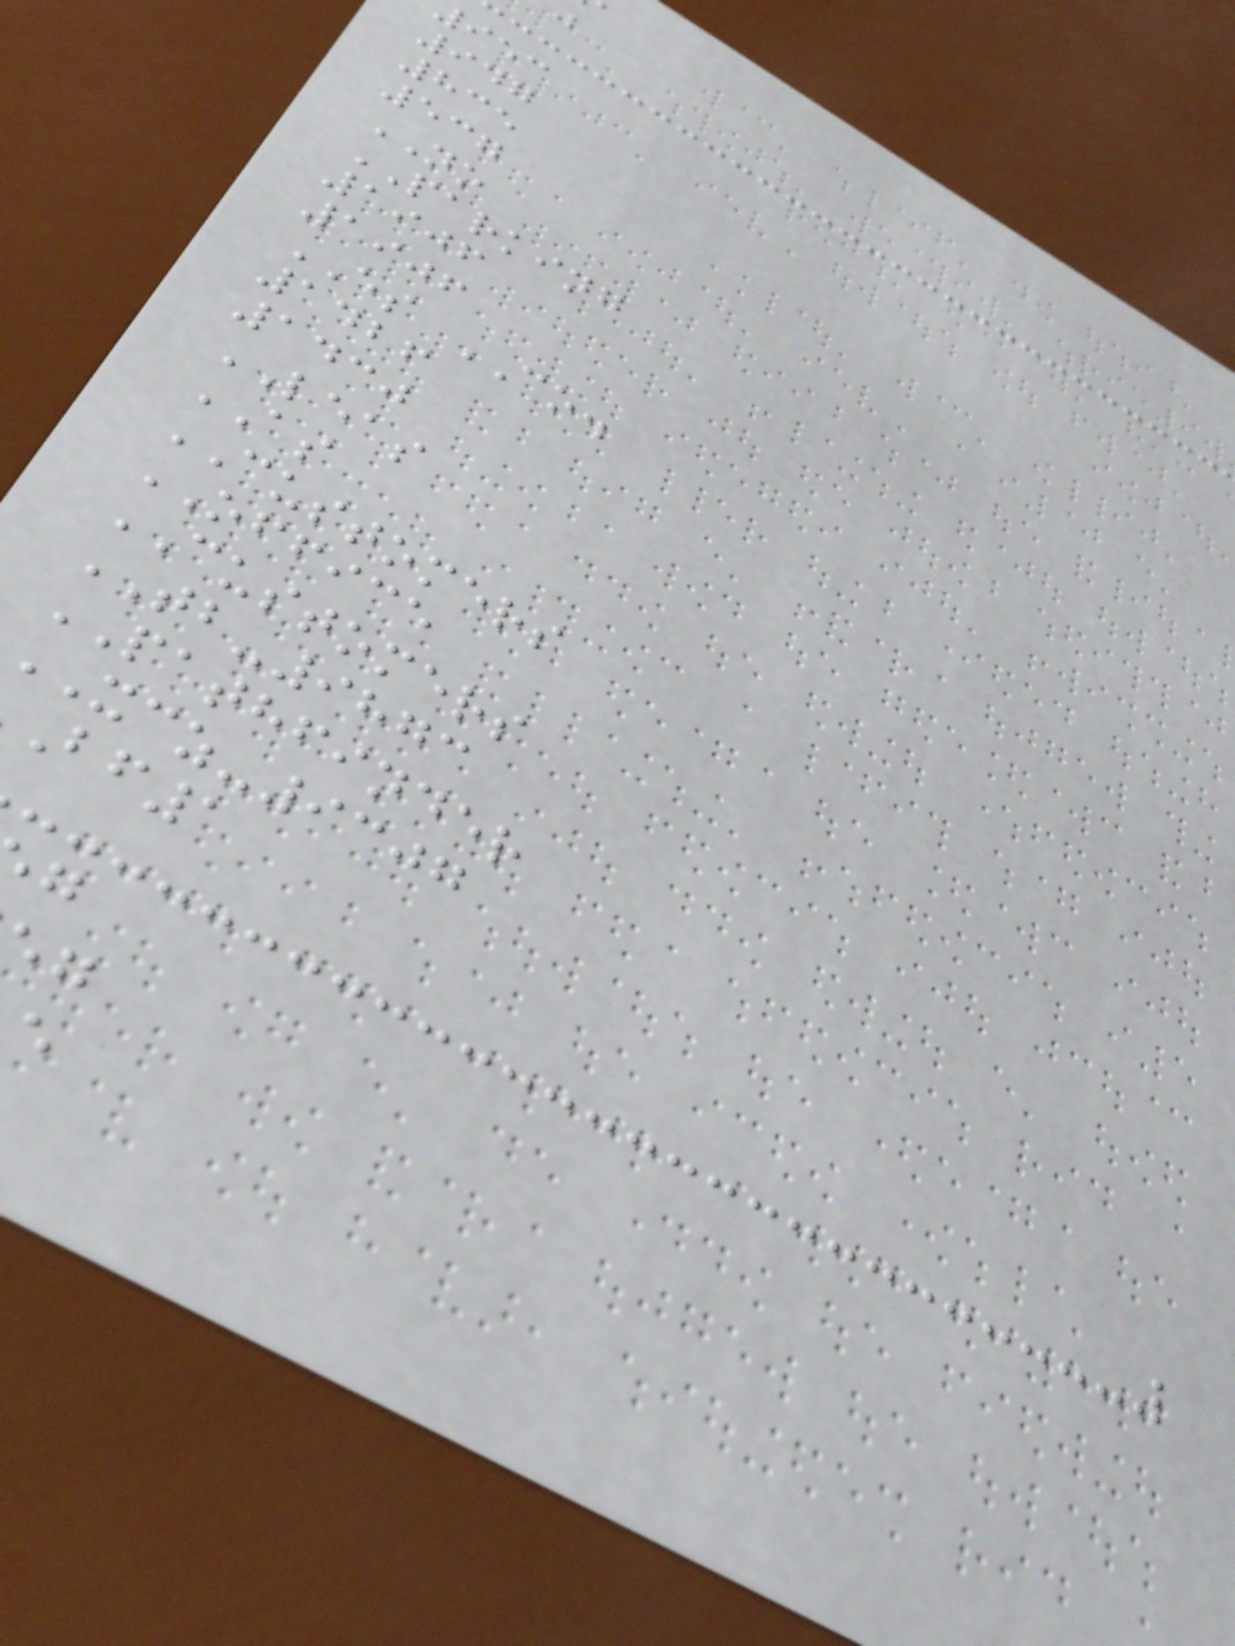947
835
537
NO
PARKING
1906
1906
ES CO.
1426
1430
LEAS
AS
CUSTOMERS
OFFICE
CUSTOMERS
TB-9873
PATHFINDER
XCZ-9307
bf1
